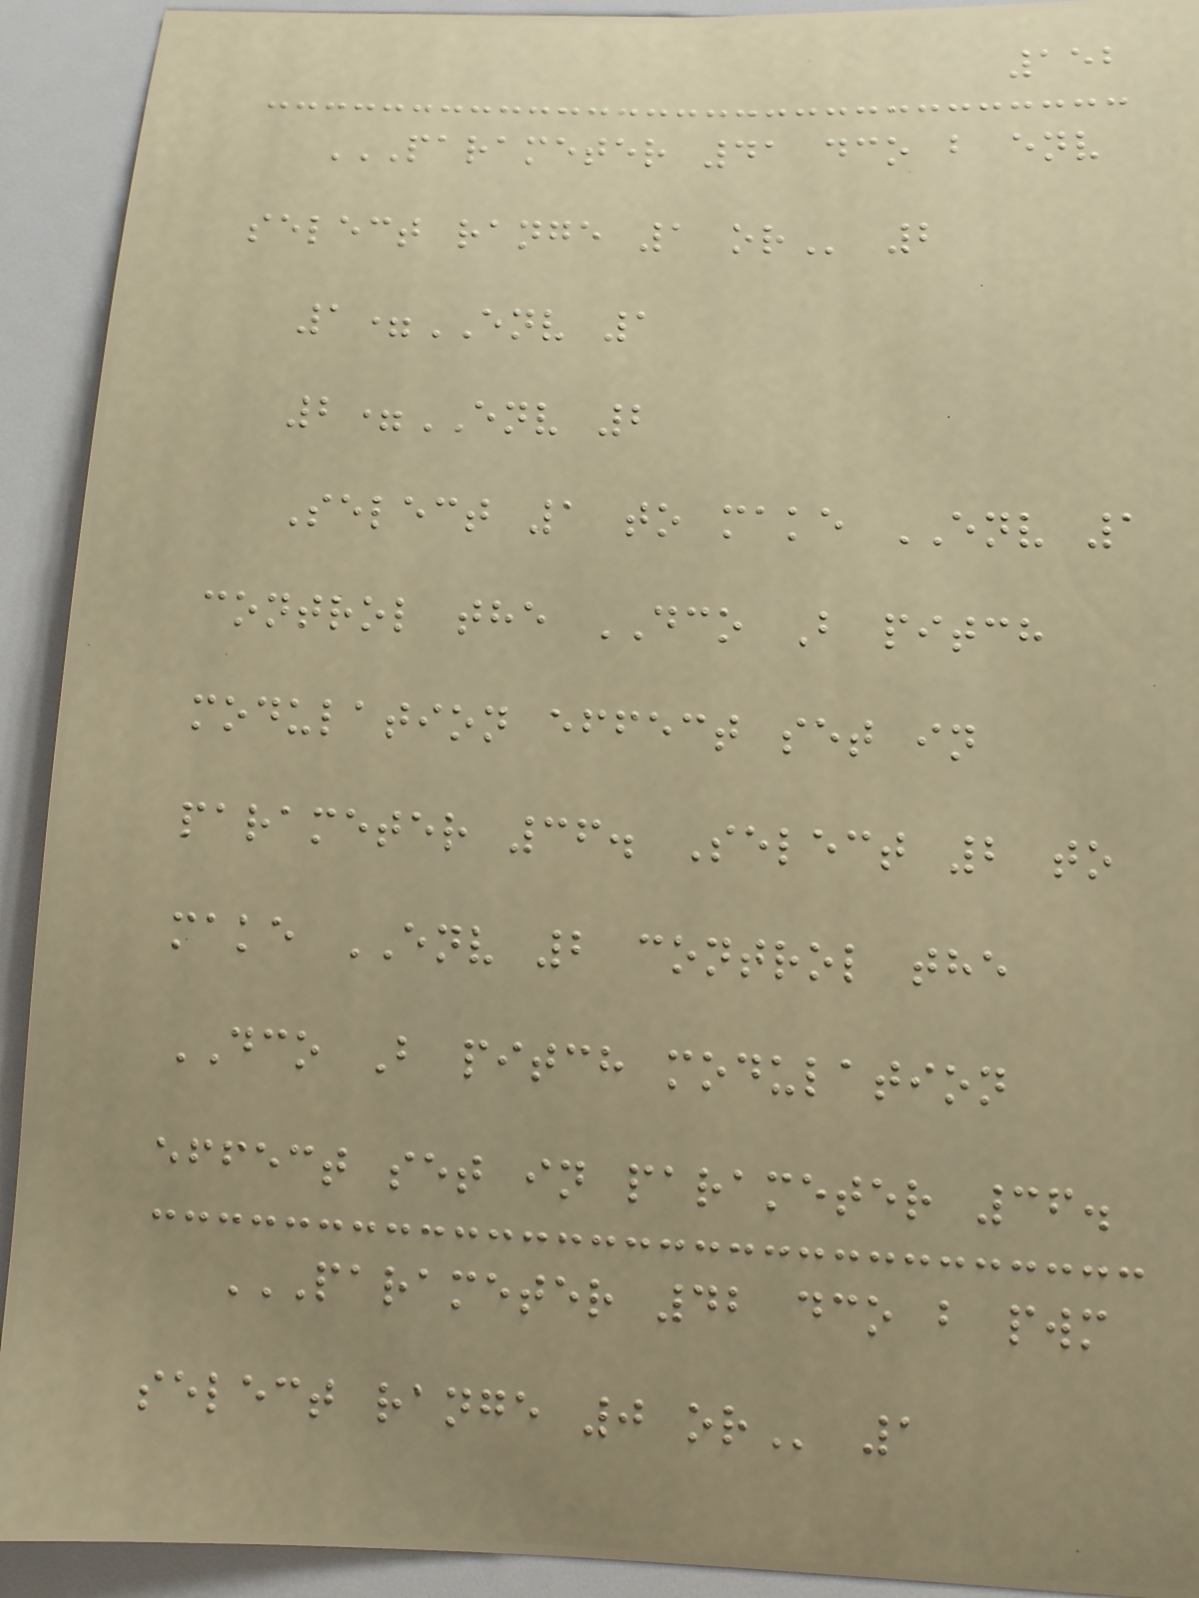152
PARAMETER 41 DCO B ENV
SELECT RANGE 1 OR 2
1=ENV 1
2=ENV 2
Select 1 to make ENV 1
control the DCO B pitch
modulation effect set in
parameter 36. Select 2 to
make ENV 2 control the
DCO B pitch modulation
effect set in parameter 36.
PARAMETER 42 DCO B PWM
SELECT RANGE 0 OR 1
